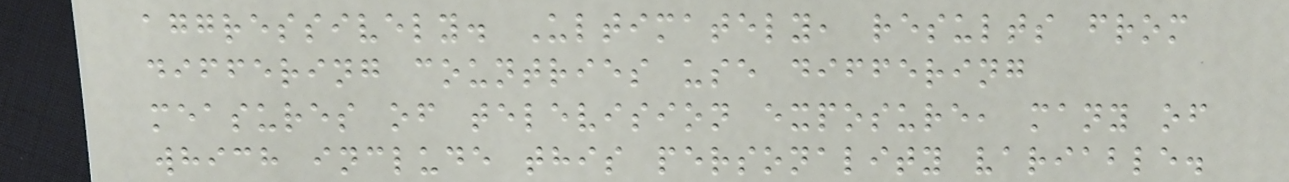aggressively. Ultimately, results from
differing countries use differing
measures of television exposure, many of
which include this personality variable.
